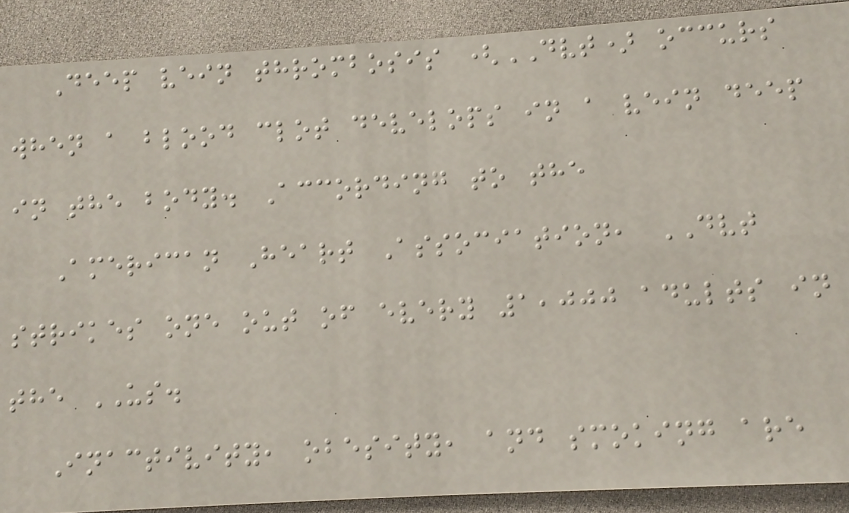Deep vein thrombosis (DVT) occurs
when a blood clot develops in a vein deep
in the body. According to the
American Heart Association, DVT
strikes one out of every 1,000 adults in
the US.
Inactivity, obesity, and smoking are
